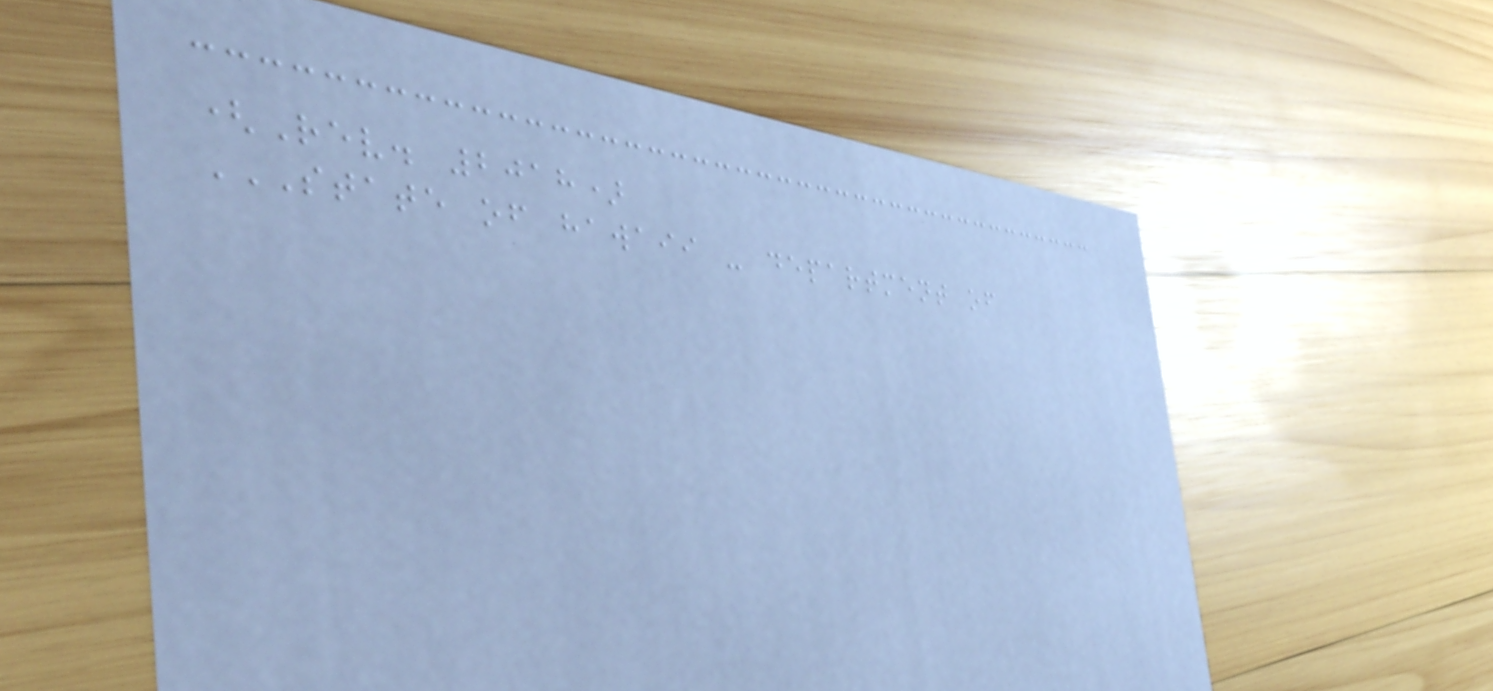(Rev. 2018)
STATE OF HAWAII - DEPARTMENT OF
